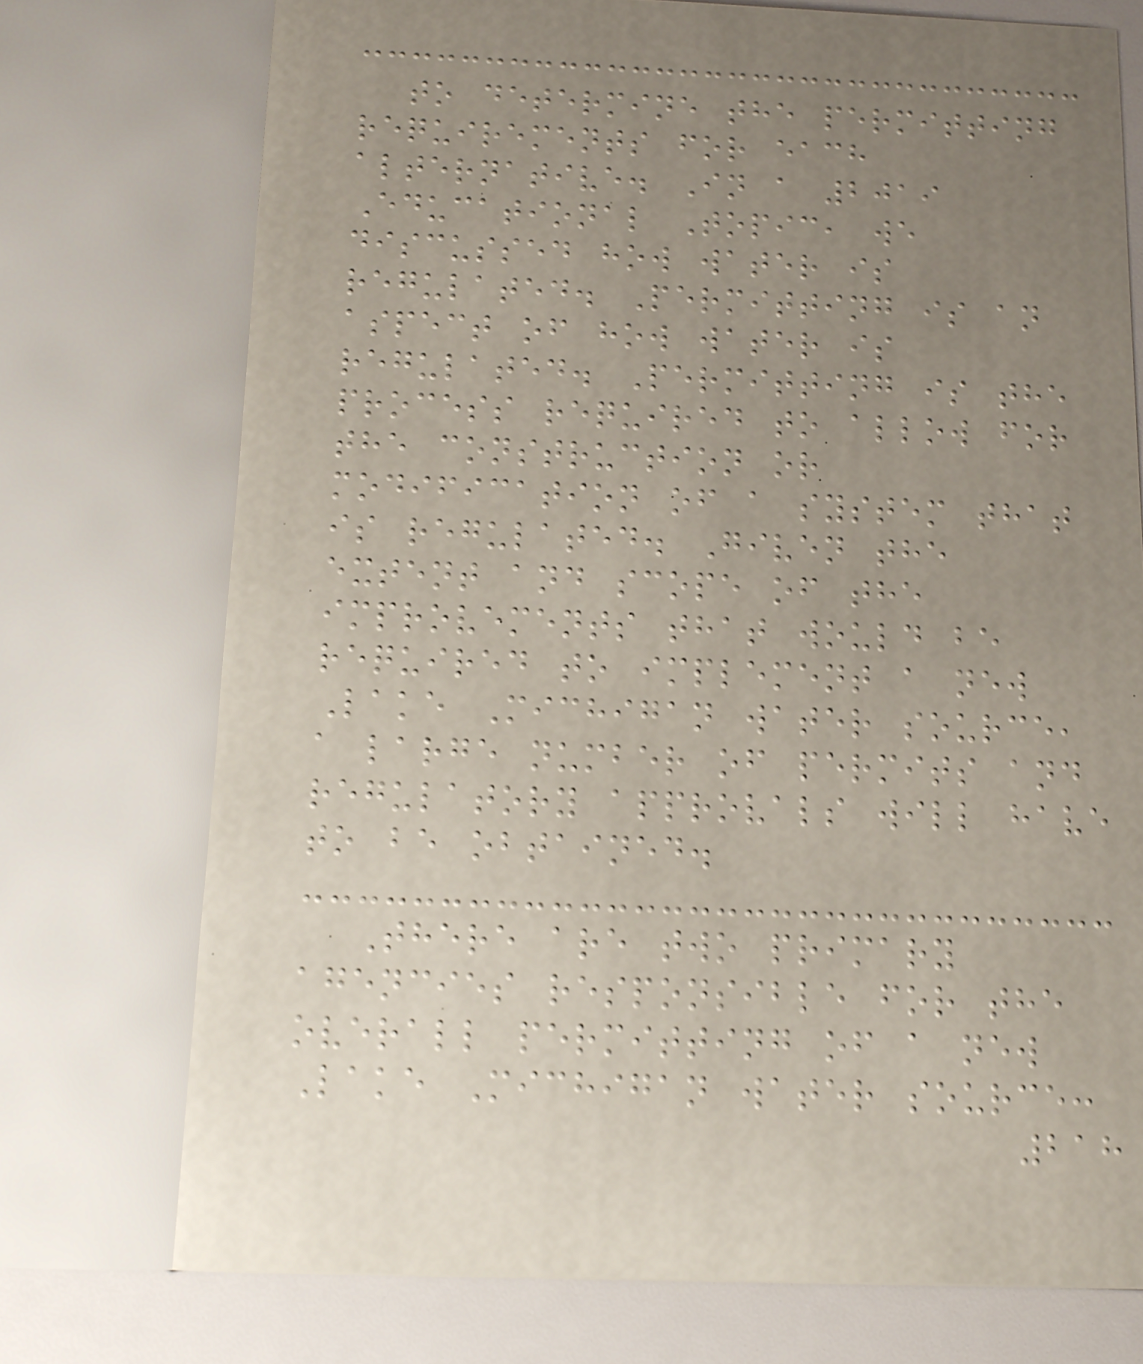to determine the permitting
requirements for each
alternative. In a 2019
Educational Topic, we
discussed how water is
regulated. Permitting is an
aspect of how water is
regulated. Permitting is the
process required to allow for
the construction or
modification of a system that
is regulated. Given the
extent and scope of the
improvements that would be
required to implement a new
Lake Michigan water source,
a large number of permits and
regulatory approvals will have
to be obtained.
There are two primary
agencies responsible for the
overall permitting of a new
Lake Michigan water source:
218
